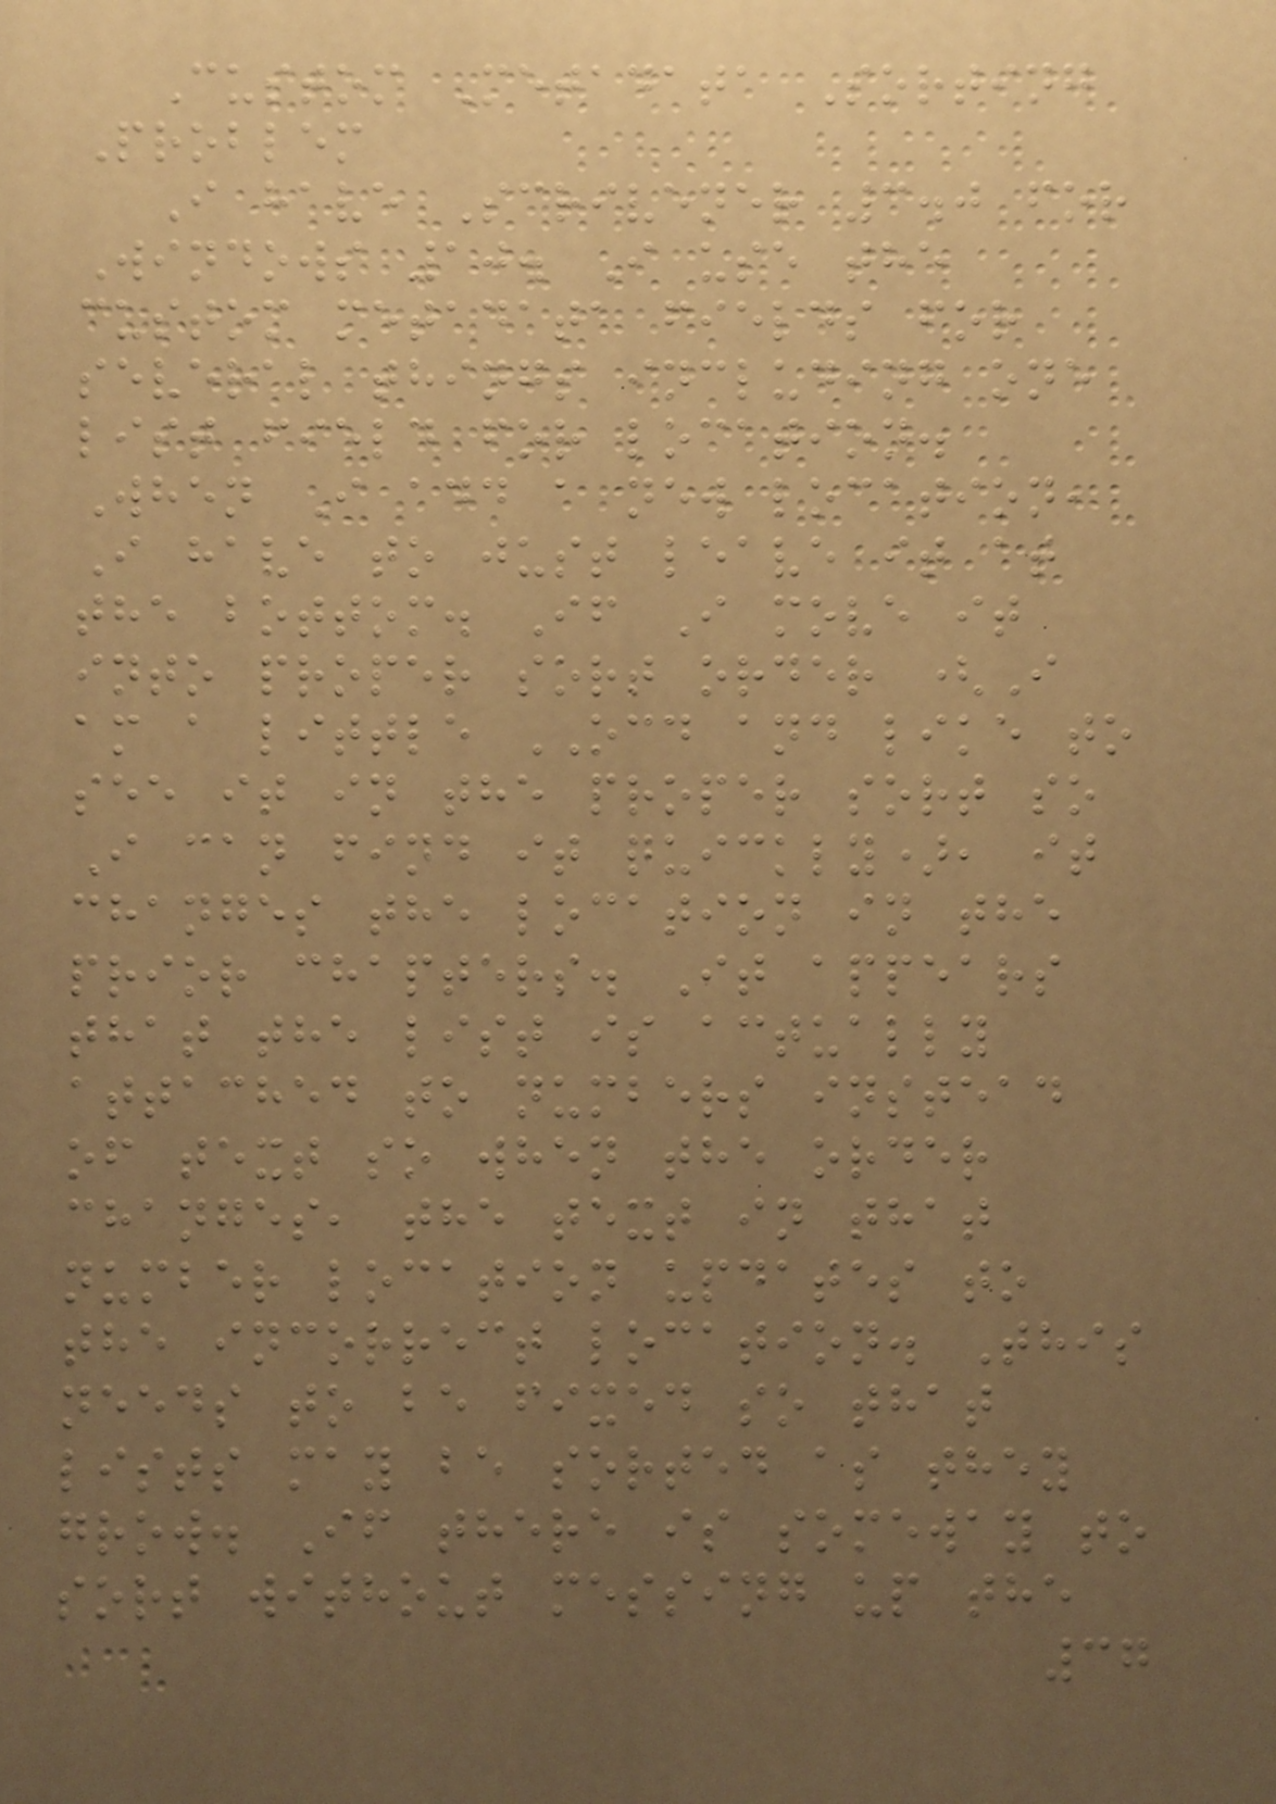Custom Metadata Sorting
Problem
I have Scrivener 3.0 for
Windows 10. I use the
custom metadata fields for
several things including one
list field for location.
When I add a new location,
I have to just leave it at
the bottom. If I move it
into proper sort order (I
am a little OCD and like to
see it in the proper sort so
I can find it quickly), it
changes the location in the
prior chapters. It appears
that the list is actually
attached to numbers instead
of text so when the order
changes, the text in that
number location updates to
the incorrect location. This
needs to be fixed so that
lists may be sorted as they
grow. If there is someway to
sort without messing up the
37
